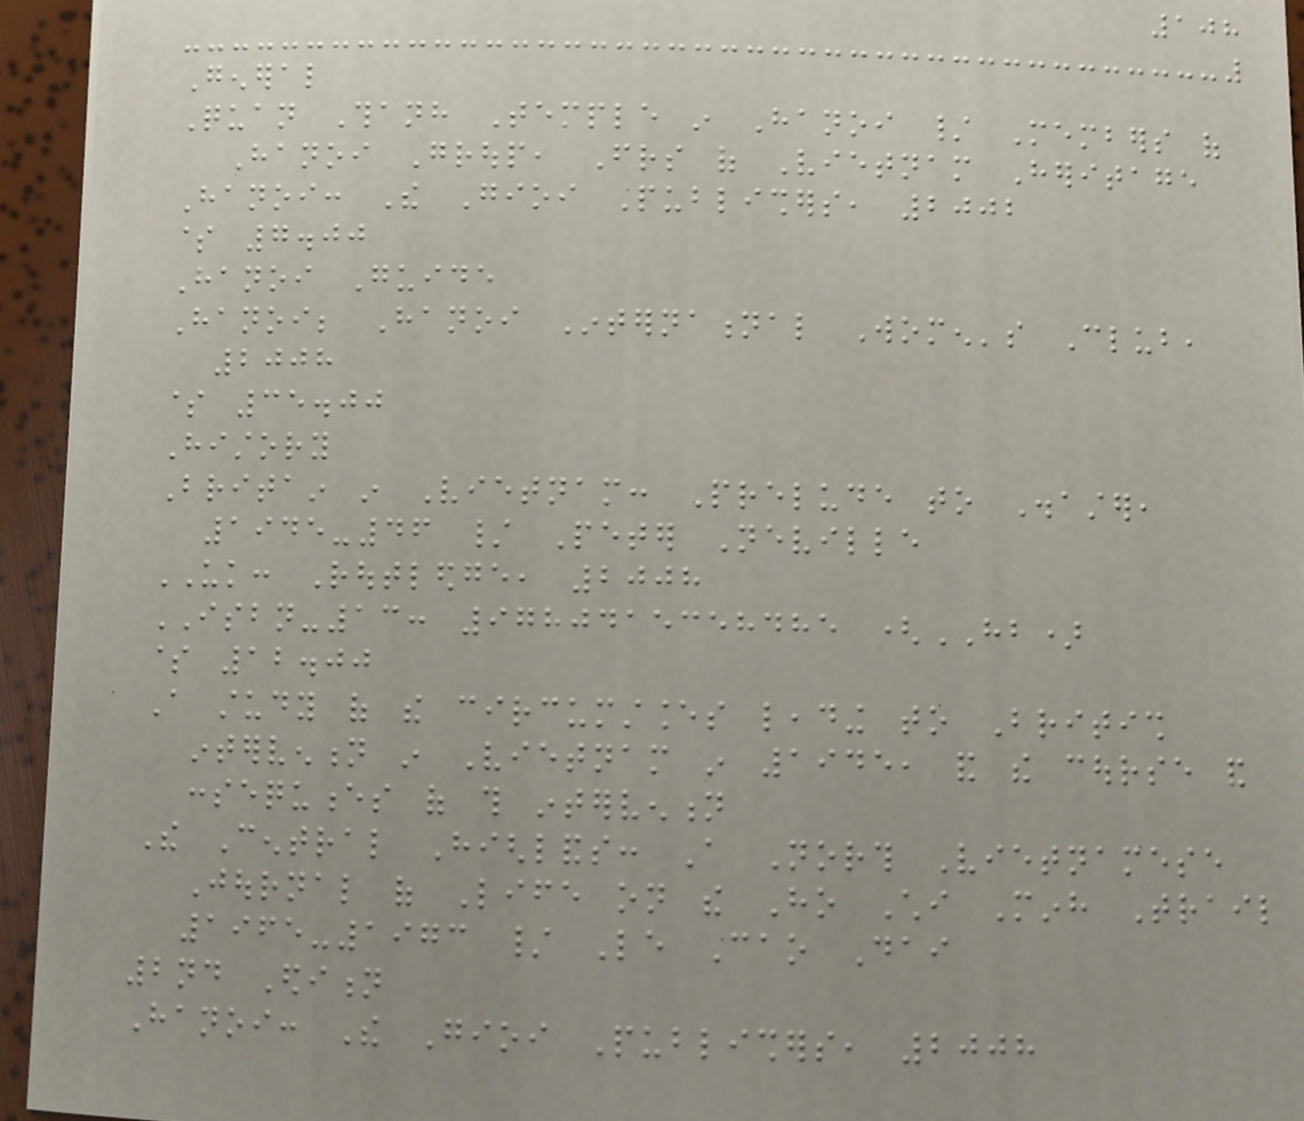108
General
Quan Thanh Temple in Hanoi / Members of
Hanoi Group, Friends of Vietnam Heritage
Hanoi: The Gioi Publishers, 2002
$ 7.00
Hanoi Guide
Hanoi; Hanoi International Women's Club,
2008
$ 35.00
History
Britain in Vietnam: Prelude to Disaster,
1945-46 / Peter Neville
UK: Routledge, 2008
ISBN-13: 9780415358485 (HB)
$ 12.00
A study of the circumstances leading to British
intervention in Vietnam in 1945, and the course and
consequences of this intervention
The Central Highlands: A North Vietnamese
Journal of Life on the Ho Chi Minh Trail
1965-1973 / Le Cao Dai
2nd Edition
Hanoi: The Gioi Publishers, 2008
